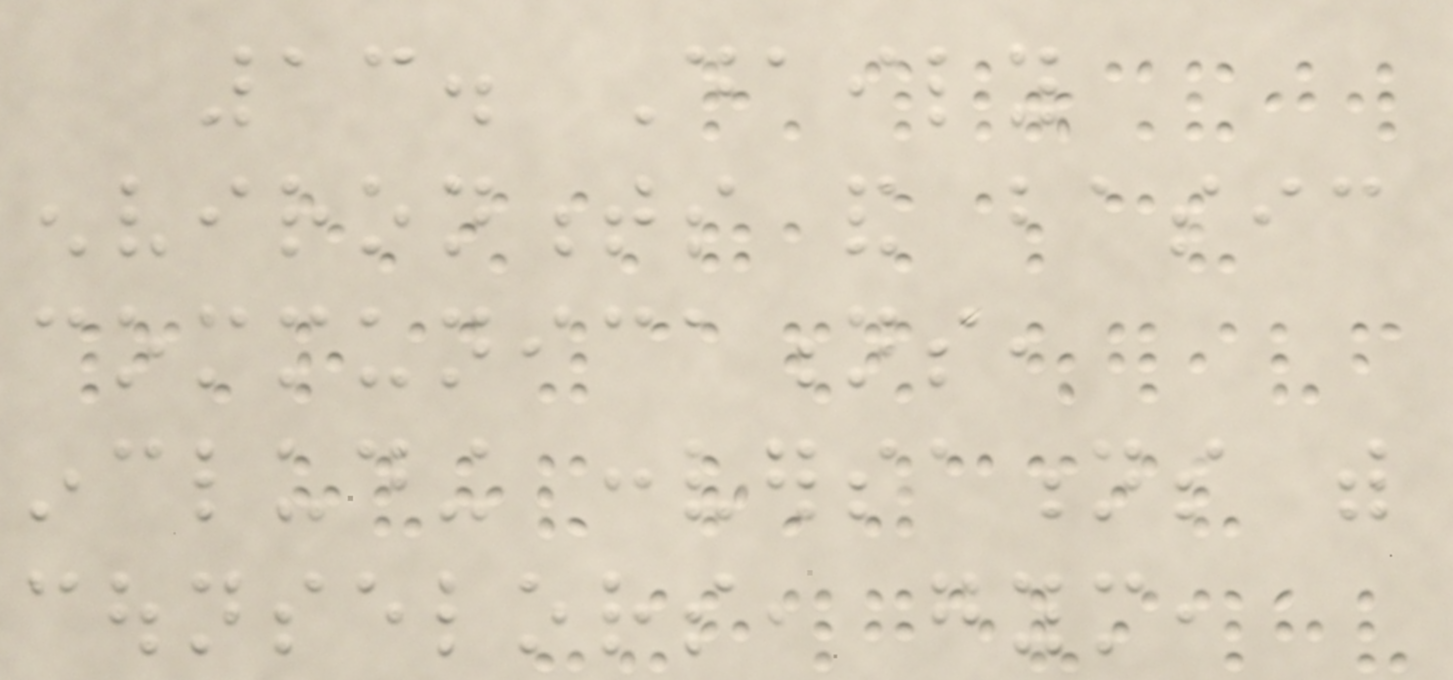13. Daily
environments and basic
communications,
including conversations with
counselors, gym,
